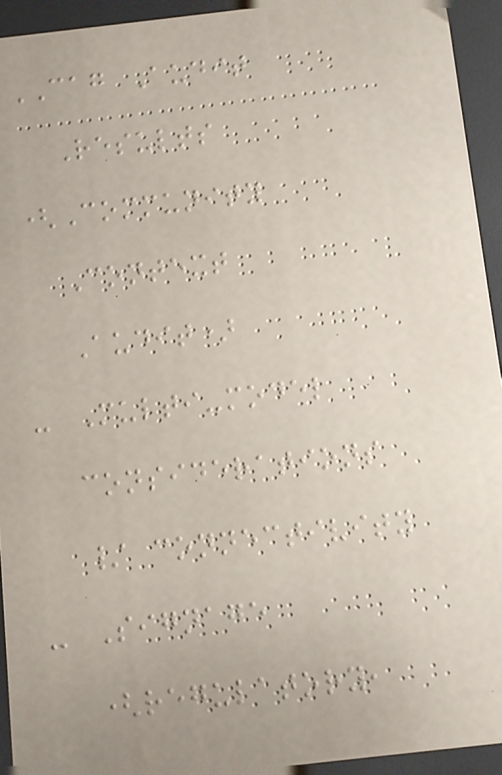CAG Audit
Results
(Community
Context
Audit)
- Multi-model
considerations
/ connectivity
- Signage
(regulatory,
